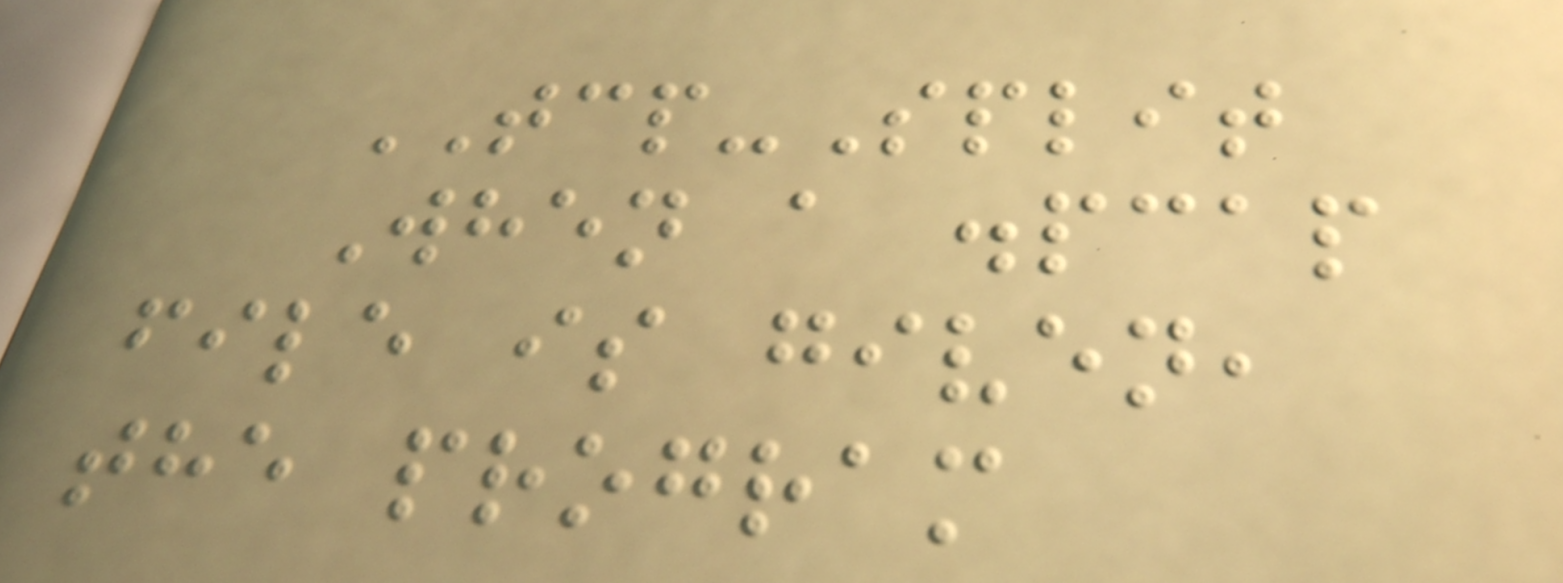TCP-Split
When a .pcap
file is given,
the program
